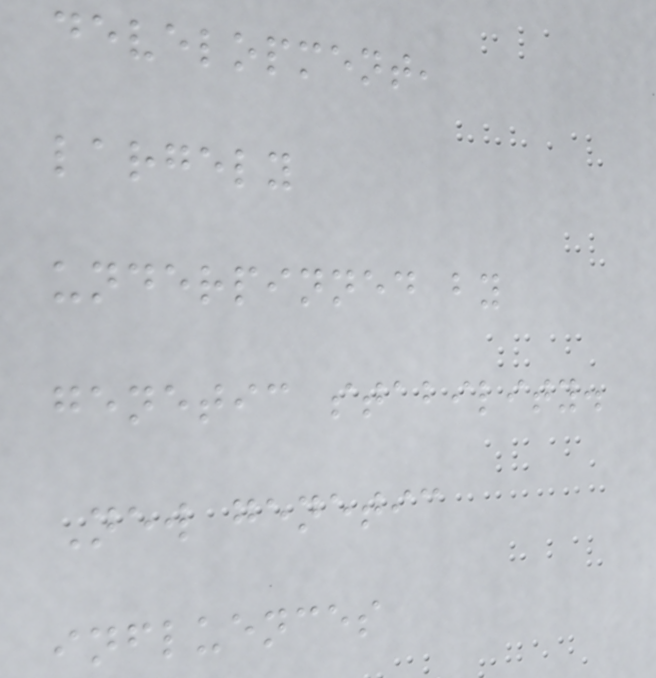development,
largely
underpinned by
genetic stability.
New genetic
influences
